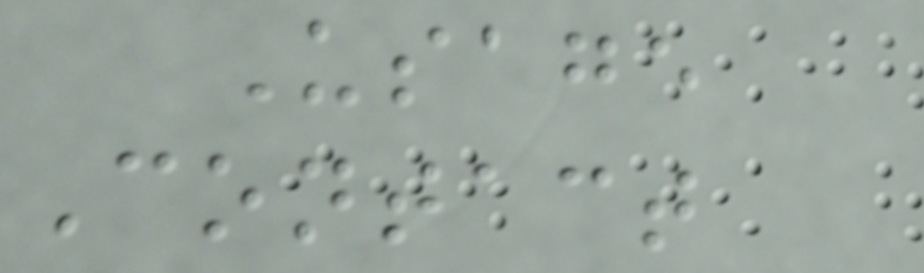Usage
Contact
